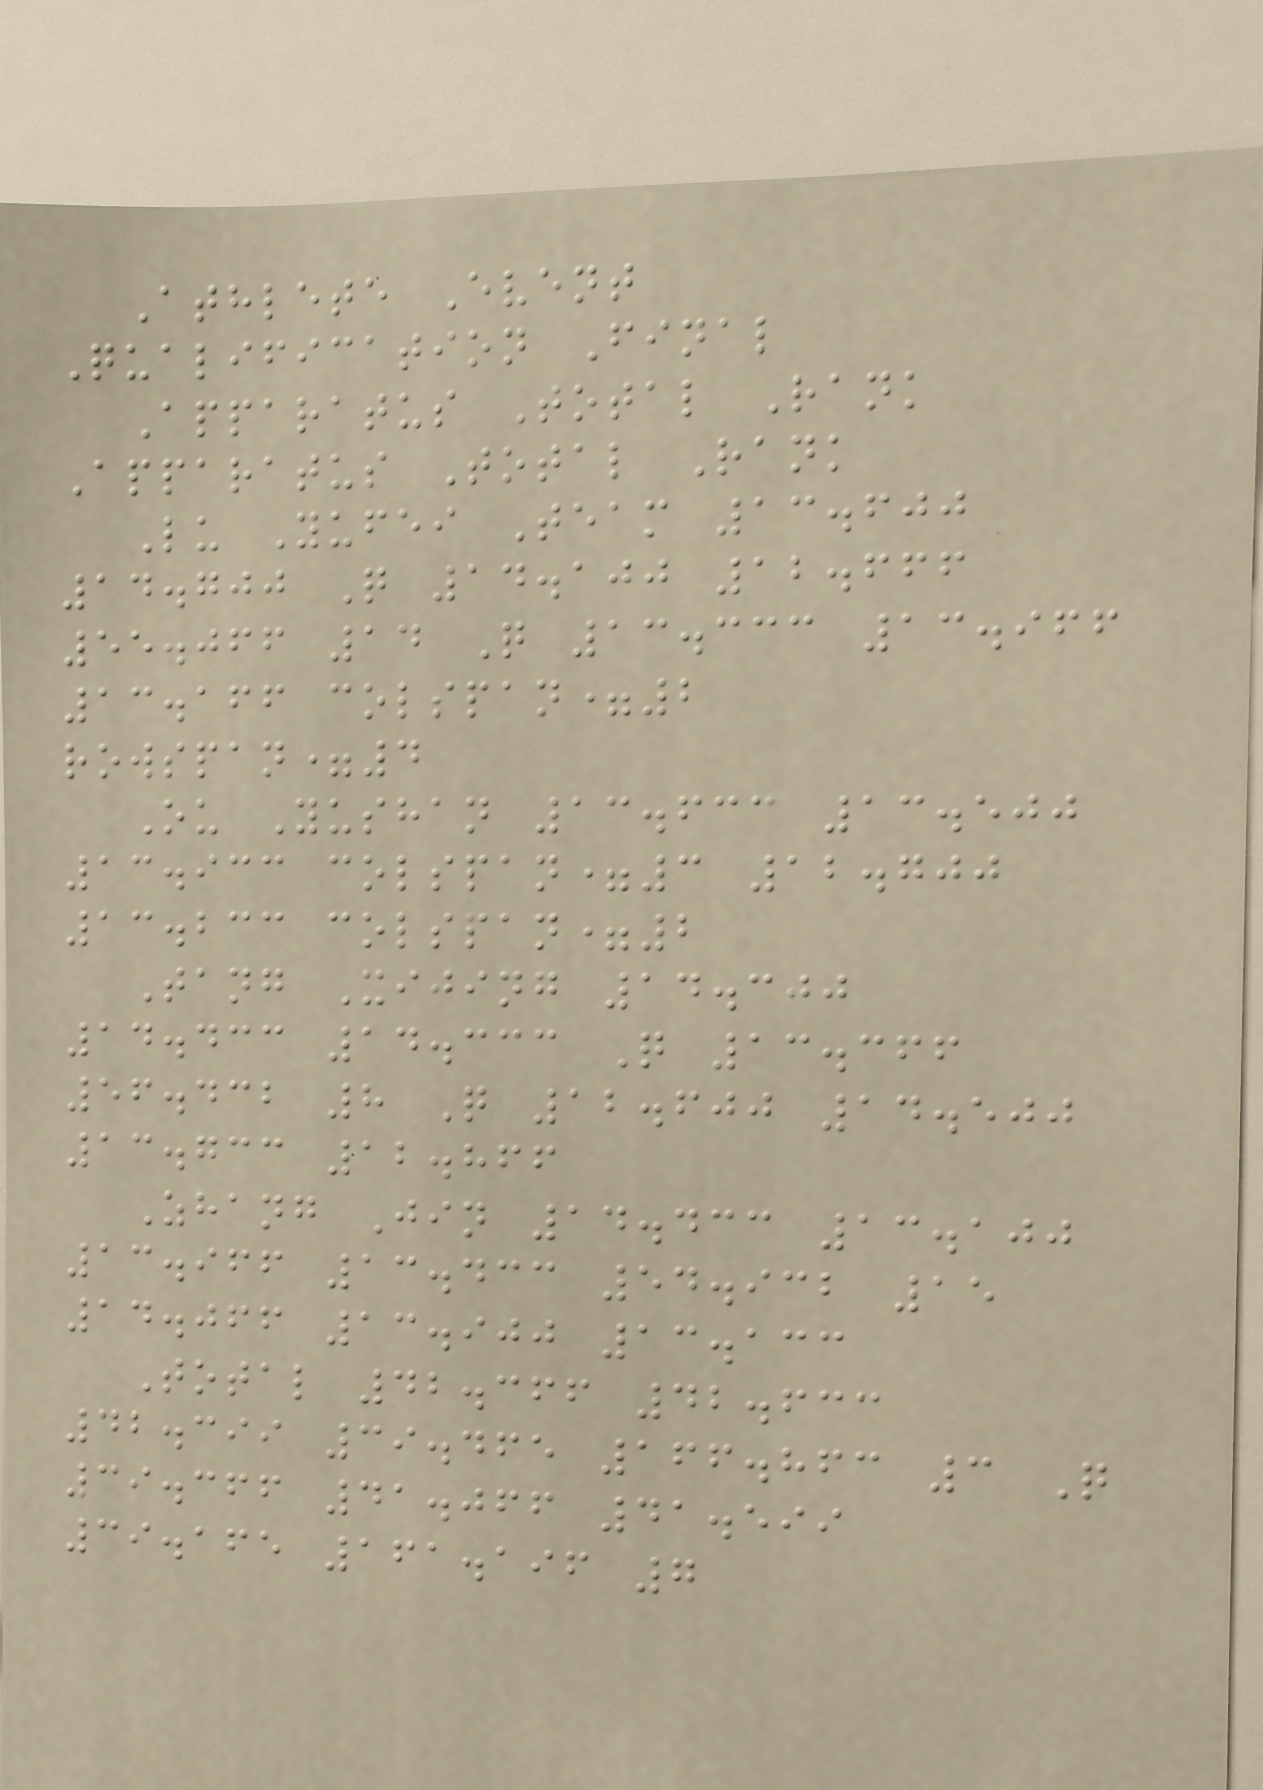Athlete Event
Qualification Final
Apparatus Total Rank
Apparatus Total Rank
Lu Yufei Team 13.600
14.700 Q 14.100 12.666
55.066 14 Q 13.333 13.966
13.166 colspan=2
rowspan=4
Ou Yushan 13.633 13.500
13.933 colspan=3 12.700
13.233 colspan=2
Tang Xijing 14.300
14.433 14.333 Q 13.366
56.432 8 Q 12.600 14.500
13.733 12.866
Zhang Jin 14.433 13.100
13.966 13.433 54.932 15
14.066 13.900 13.133
Total 42.366 42.633
42.399 39.465 166.863 3 Q
39.366 41.066 41.599
39.165 161.196 7
